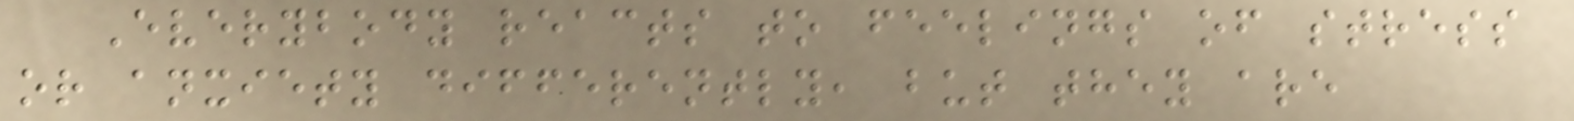Everybody reacts to feelings of stress
or anxiety differently, but they are
